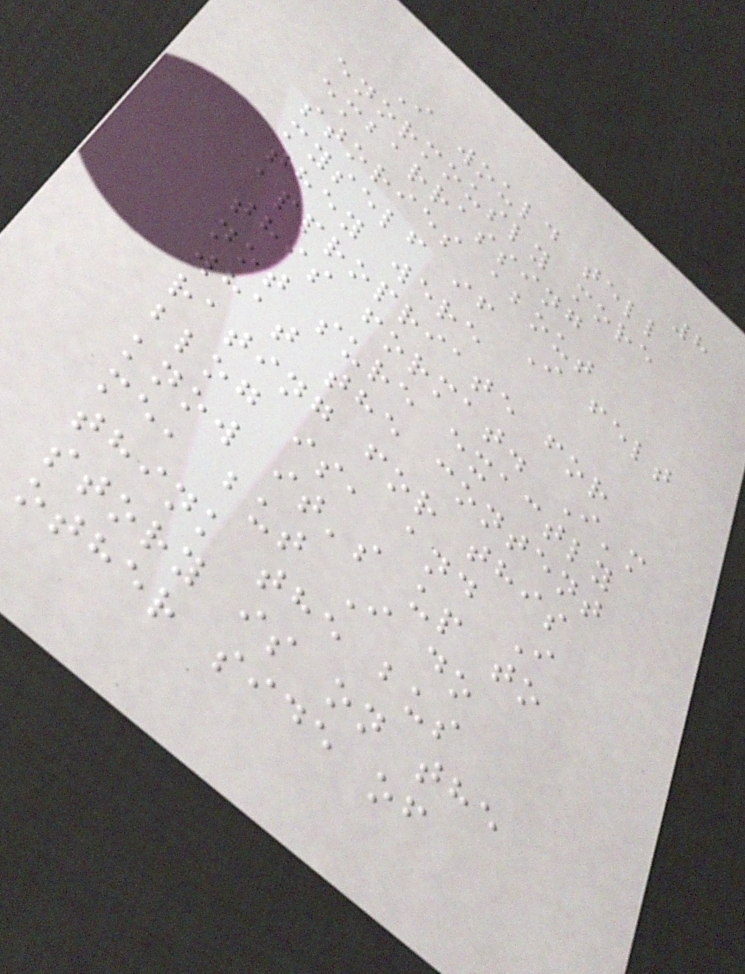8
I would tell
enormously more
embarrassing
stories about
myself if I felt
they were
appropriate for
this format. I'm
not sure exactly
what the content
rating for this
blog is, and I
know it's up to
me, but I do
think the bus
story is on the
other side of
